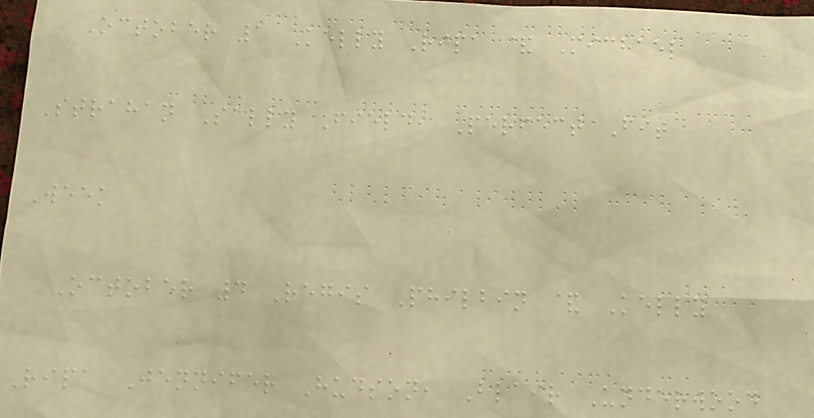October 1 Kelly Ripa & Michael
Strahan Sally Field, Perfect Fit
Week
October 4 Regis Philbin & Kelly
Ripa Jennifer Hudson, Blair Underwood
